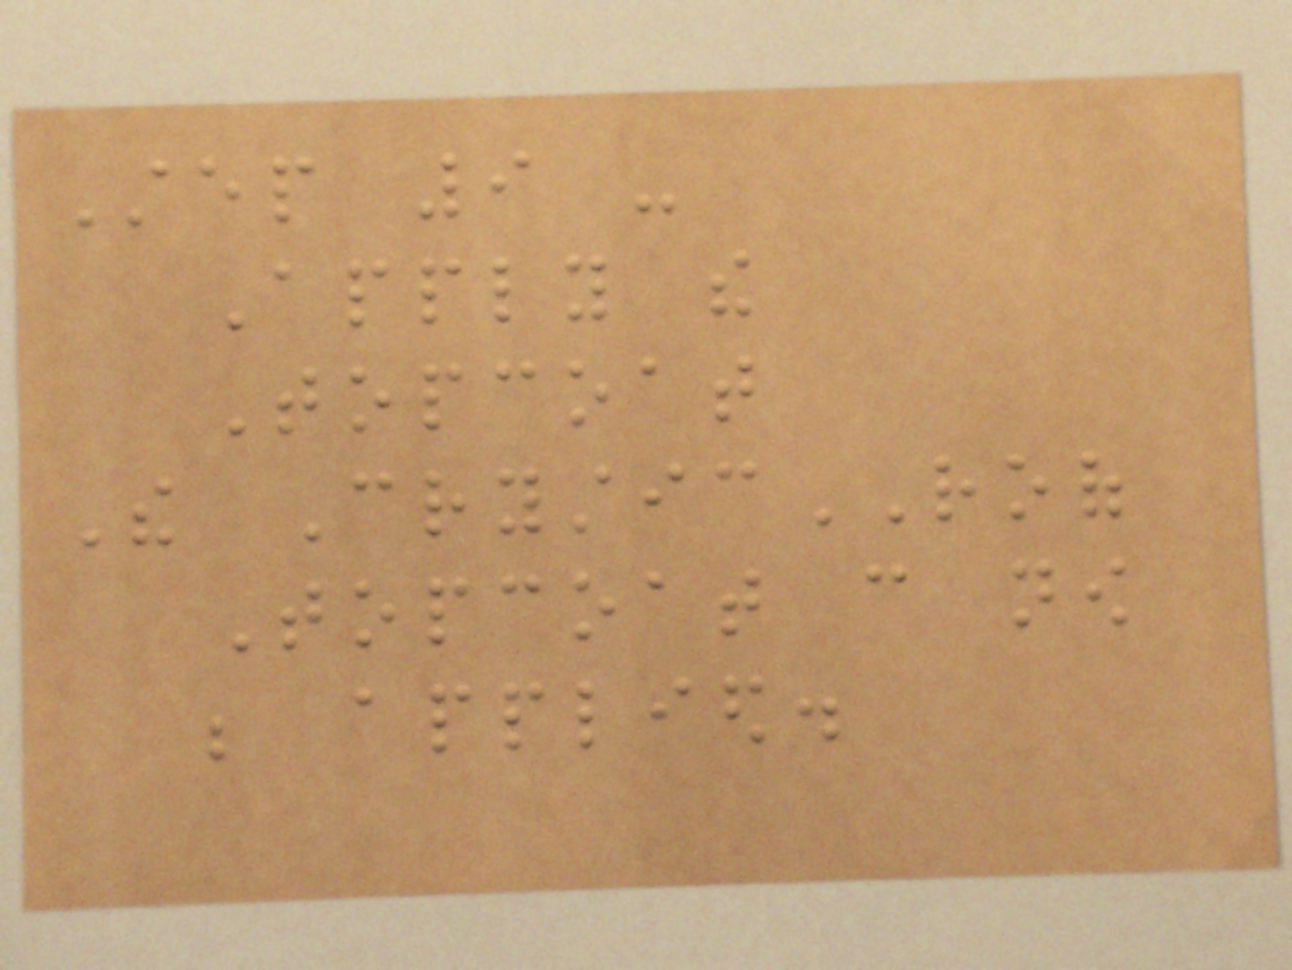Step 9 -
Apply the
Topcoat
The CrysticROOF
Topcoat can now
be applied.
